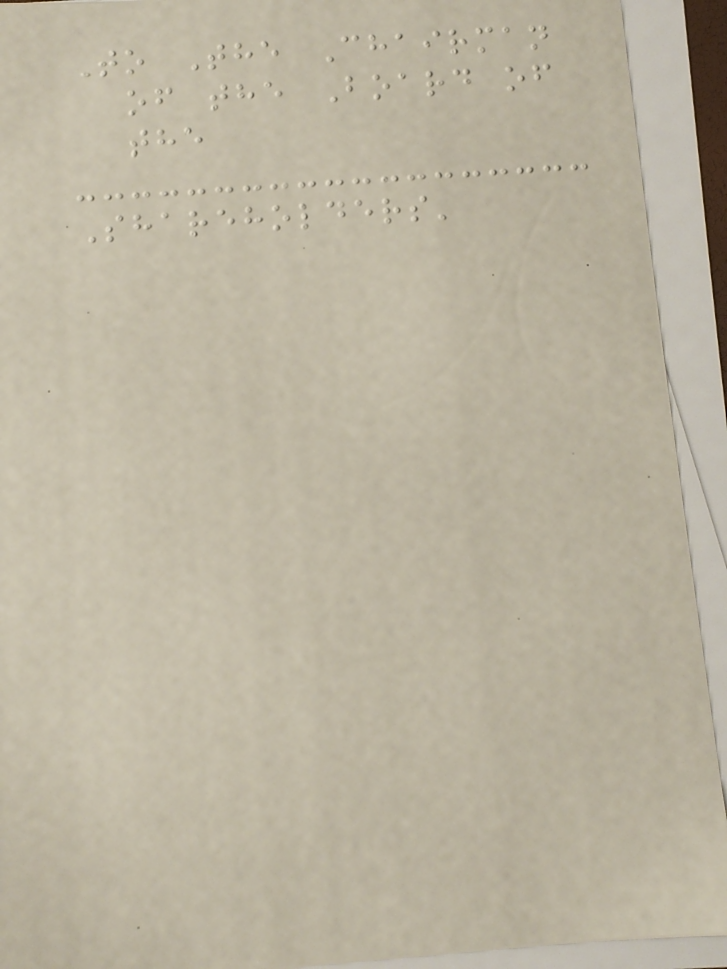To The Chairman
of the Board of
the
Shareholders'
